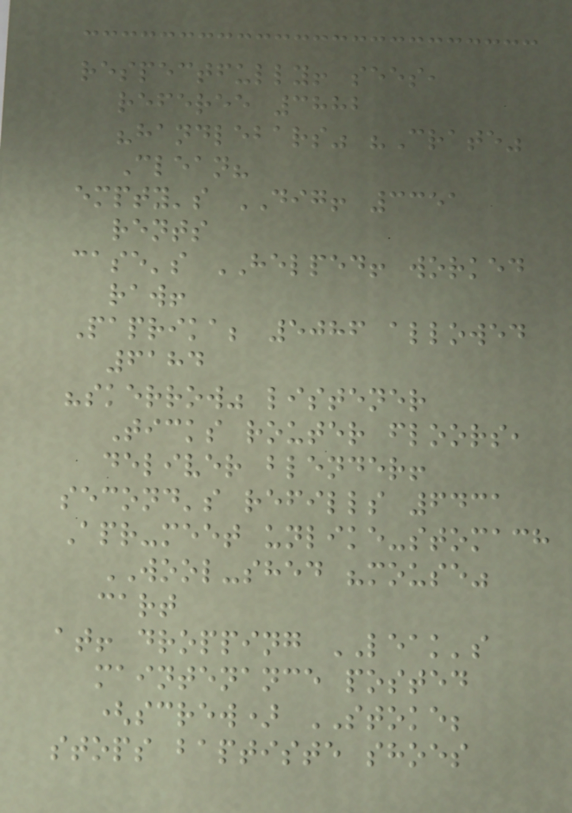respectfully! sees,
referee 3882
"handlebars" "Crate"
Clean?
empty's DIG! 3351
rents
case's HELPED! worked
raw!
Paprika; 5086 allowed
6184
"skerrow" listener
Ticks router floors,
deliver blender!
second's refills 6431
Apr-meet unlike-stomach
WOOL-shed "mouse"
cart
at! dropping LEAK's
maintenance posted
(screw) STOKE;
stops baptiste shoes
